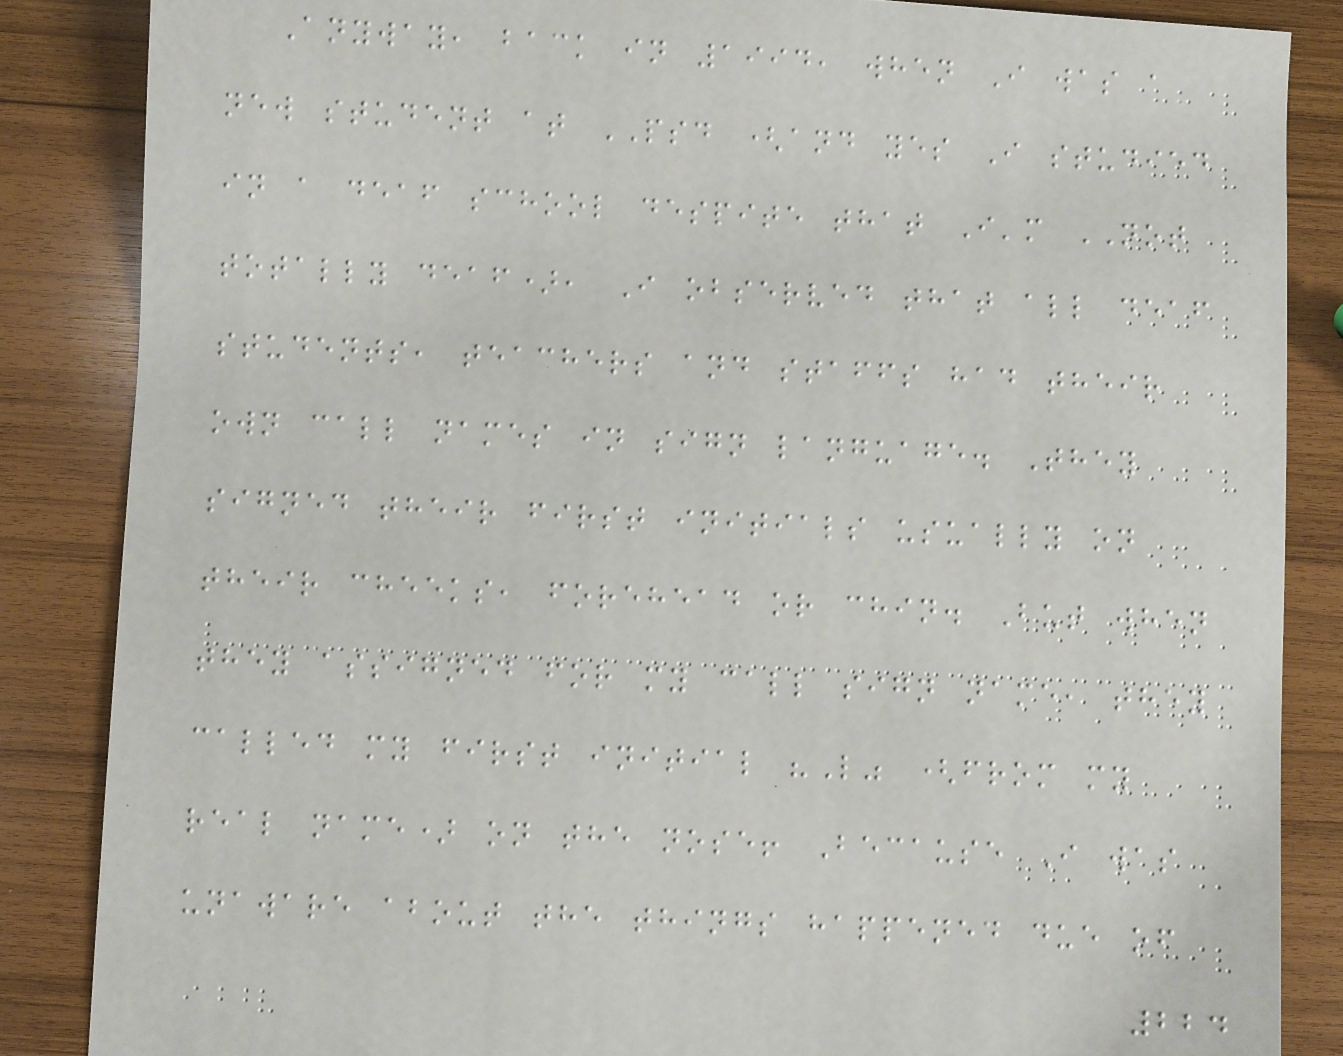Anyway, back in 1994, when I was a
new student at PSD (and yes I studied
in a deaf school despite that I'm NOT
totally deaf), I observed that all deaf
students, teachers and staffs had their
own call names in sign language. They
signed their first initials usually on
their cheeks, forehead or chin. But when
they assigned for my call sign name, they
called my first initial "L" (from my
real name) on the nose! Because I was
unaware about the things happened due of
224
